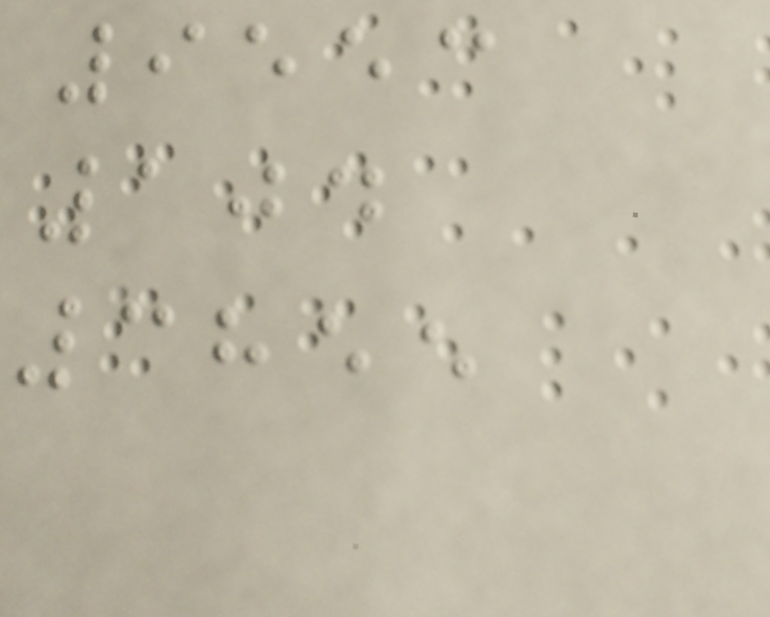9553
104
3855
